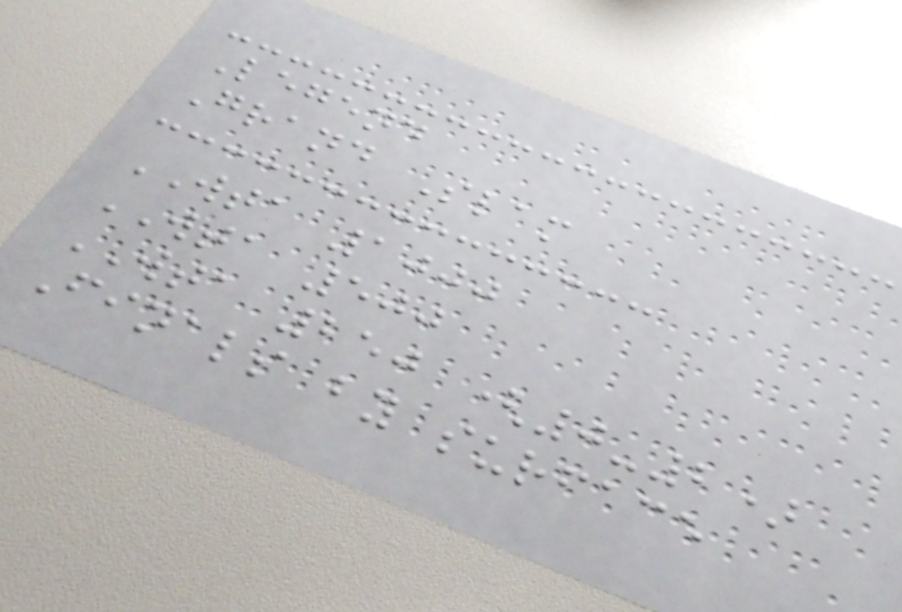Legend
Grand Slam
WTA 1000
WTA 500
WTA 250 (0-2)
Finals by surface
